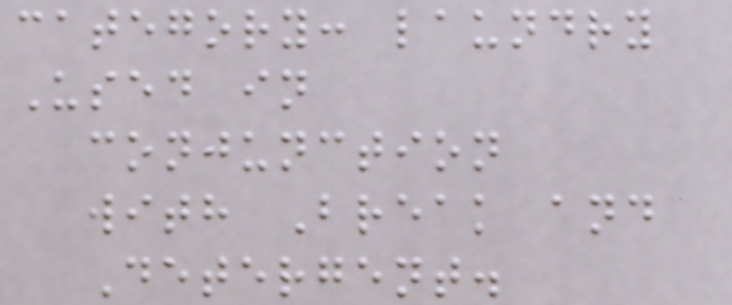category: laundry
Used in
conjunction
with Break and
Detergent.
